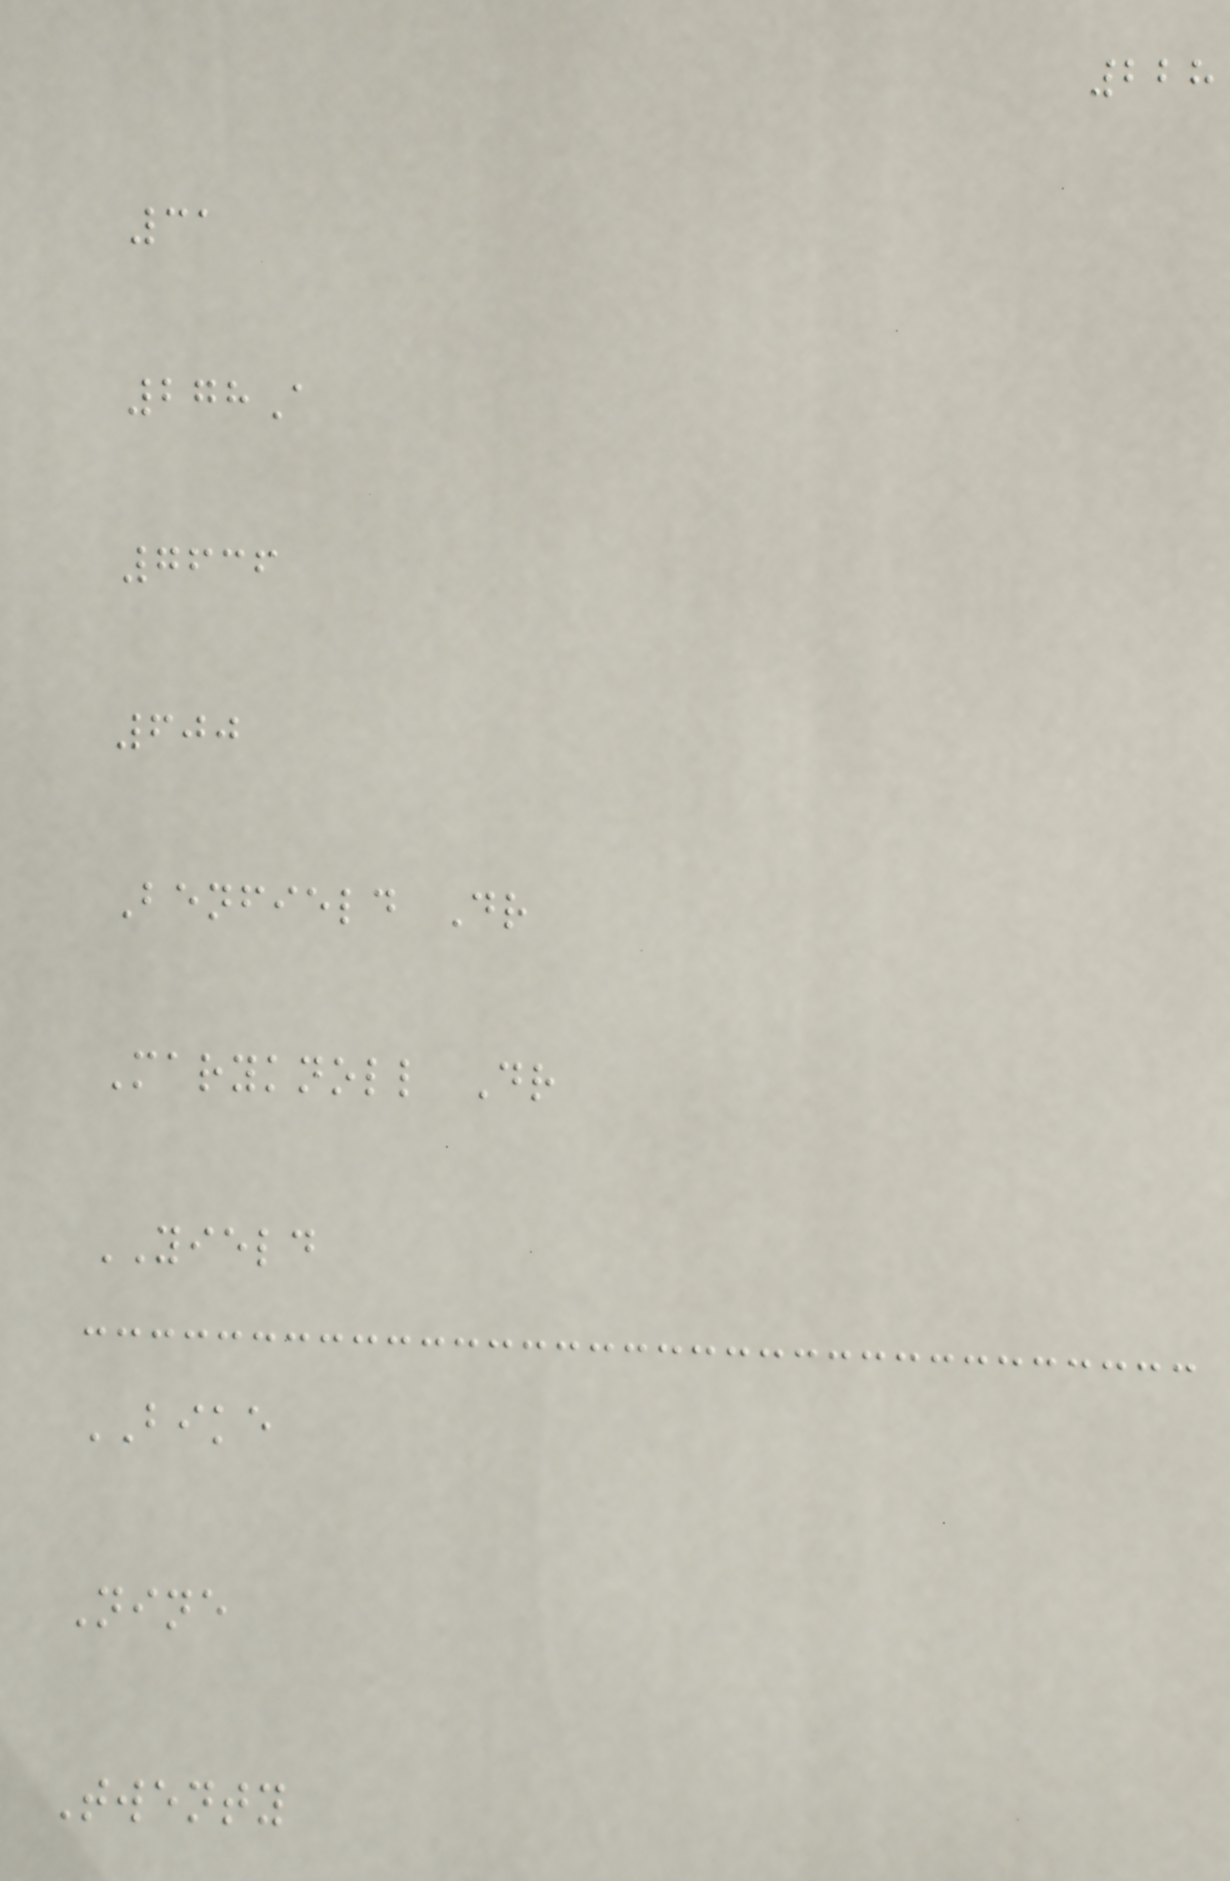228
31
278A
7636
600
Benfield Dr
Maryknoll Dr
YIELD
BIKE
Nine
Twenty
